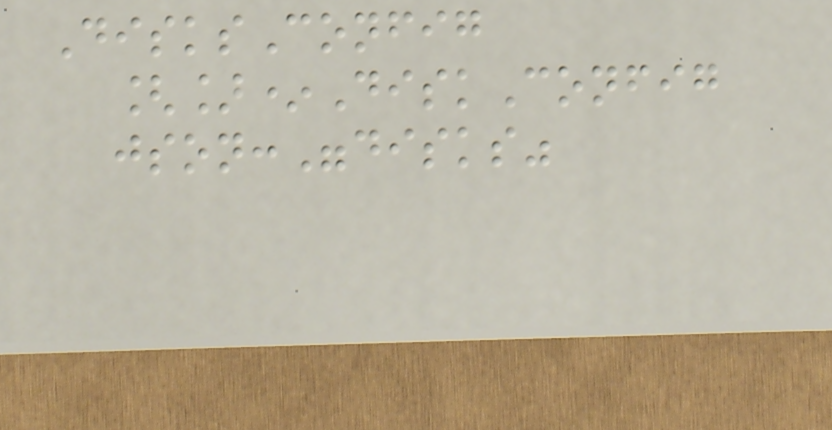DisksConfig
[]*DiskConfig
json:"disks"
